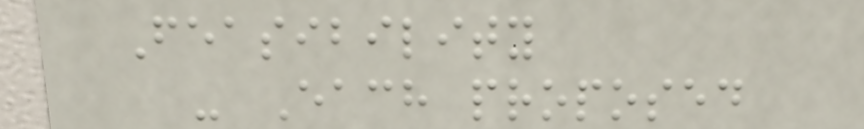Feasibility
- Each proposed
